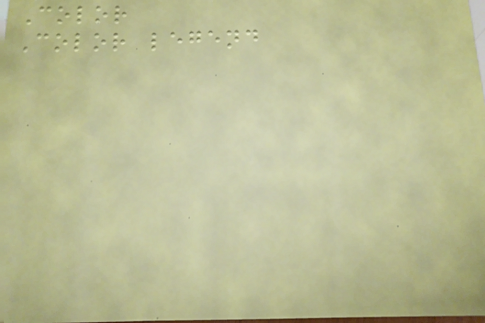Color
Color legend
